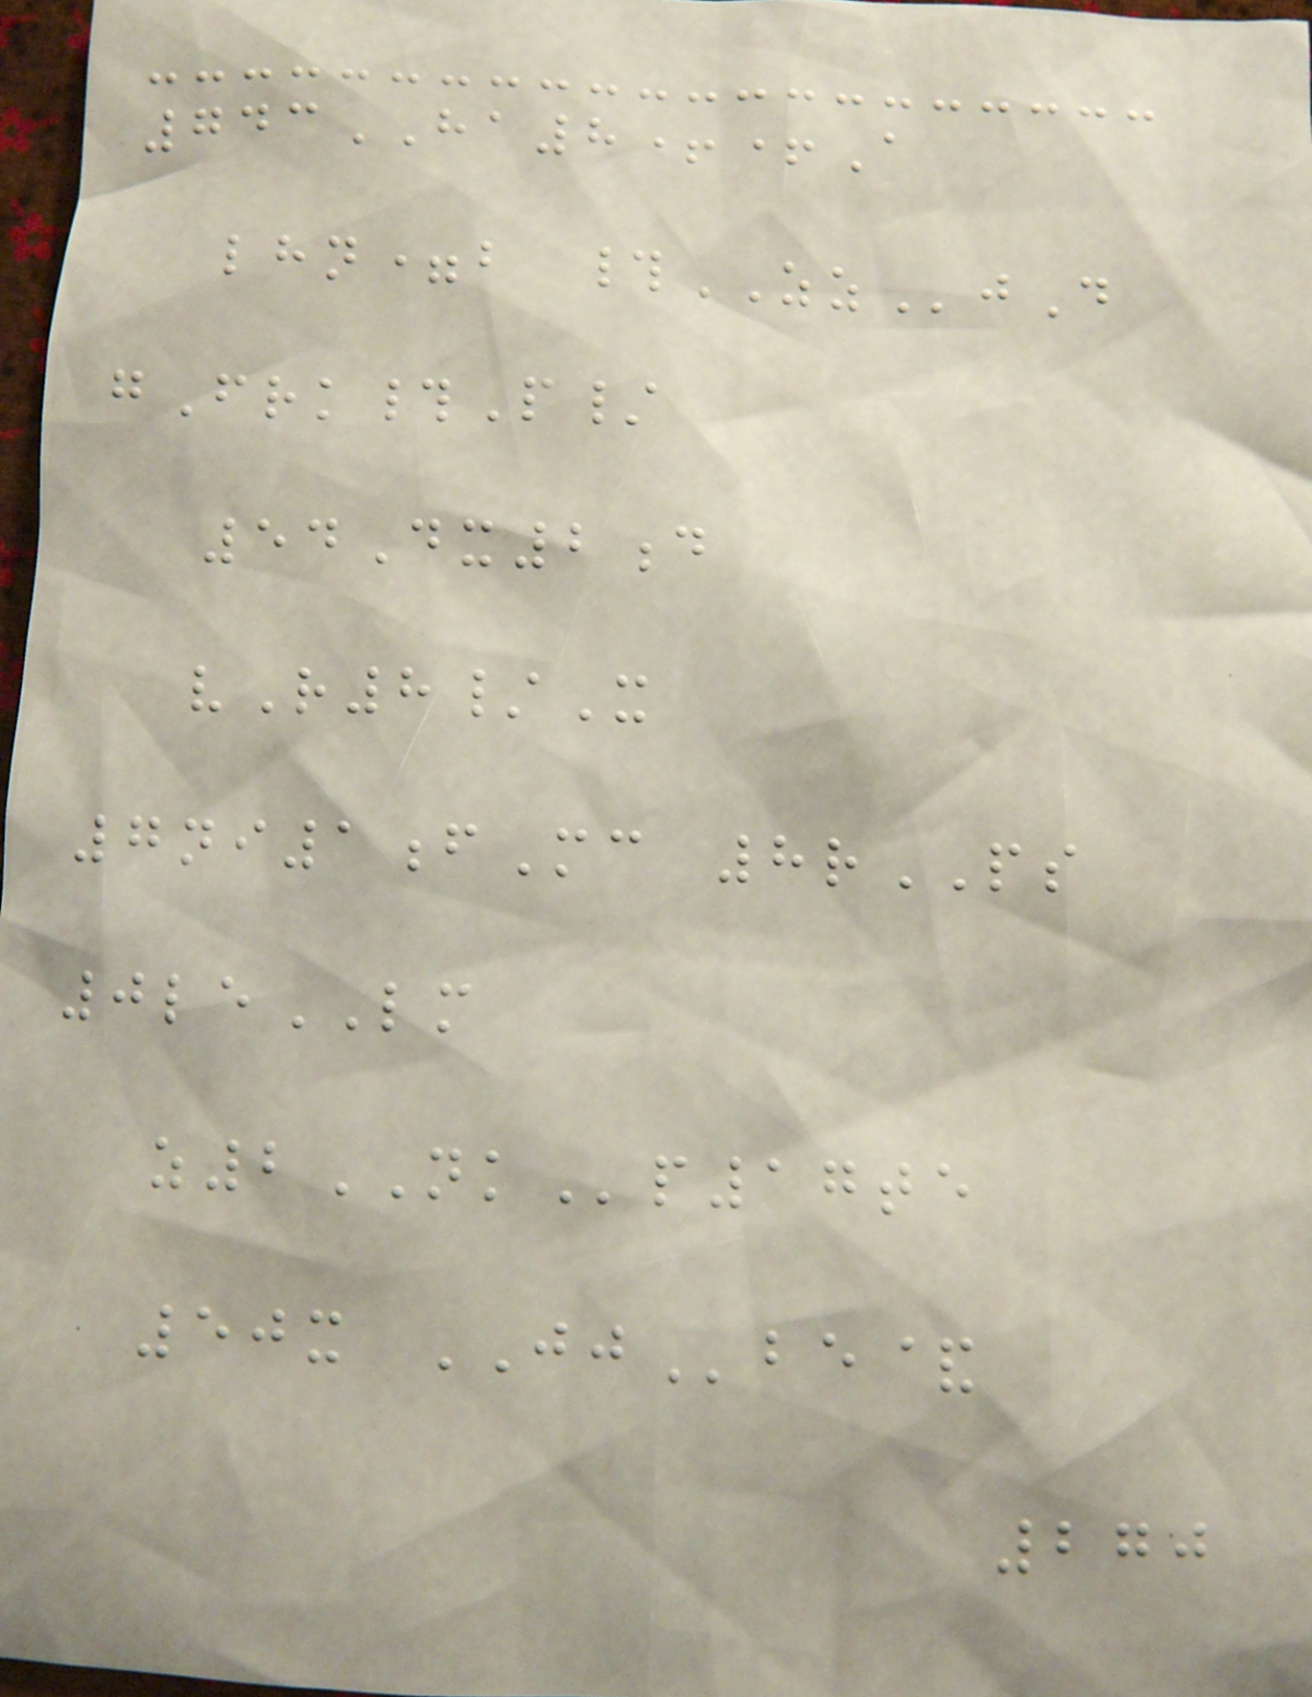743HA8++A
lhn=b #ZZjD
gFrk#P/
54Dx2d
vR8/X
7ni1fMc 8rPS
0leLM
z2NKp17te
50x JJbe&
270
